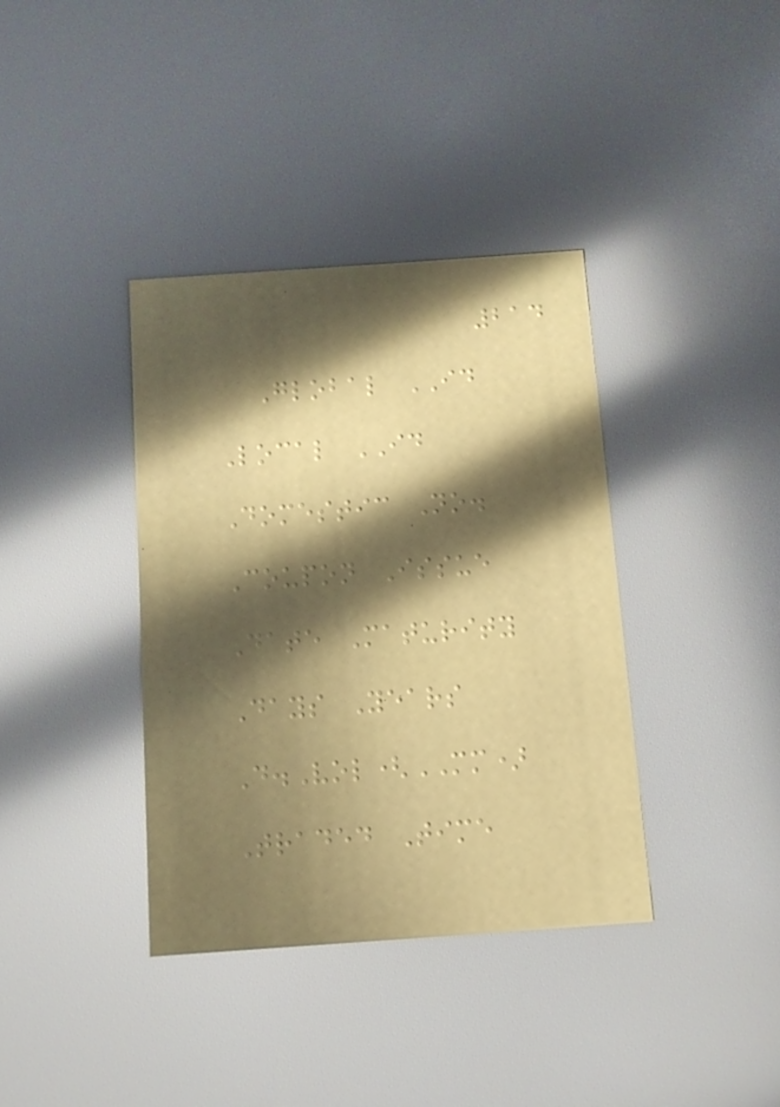214
Global ID
Local ID
Domestic No.
Coupon Issue
Date Maturity
Days Years
D.Vol(MM)
Traded Time
